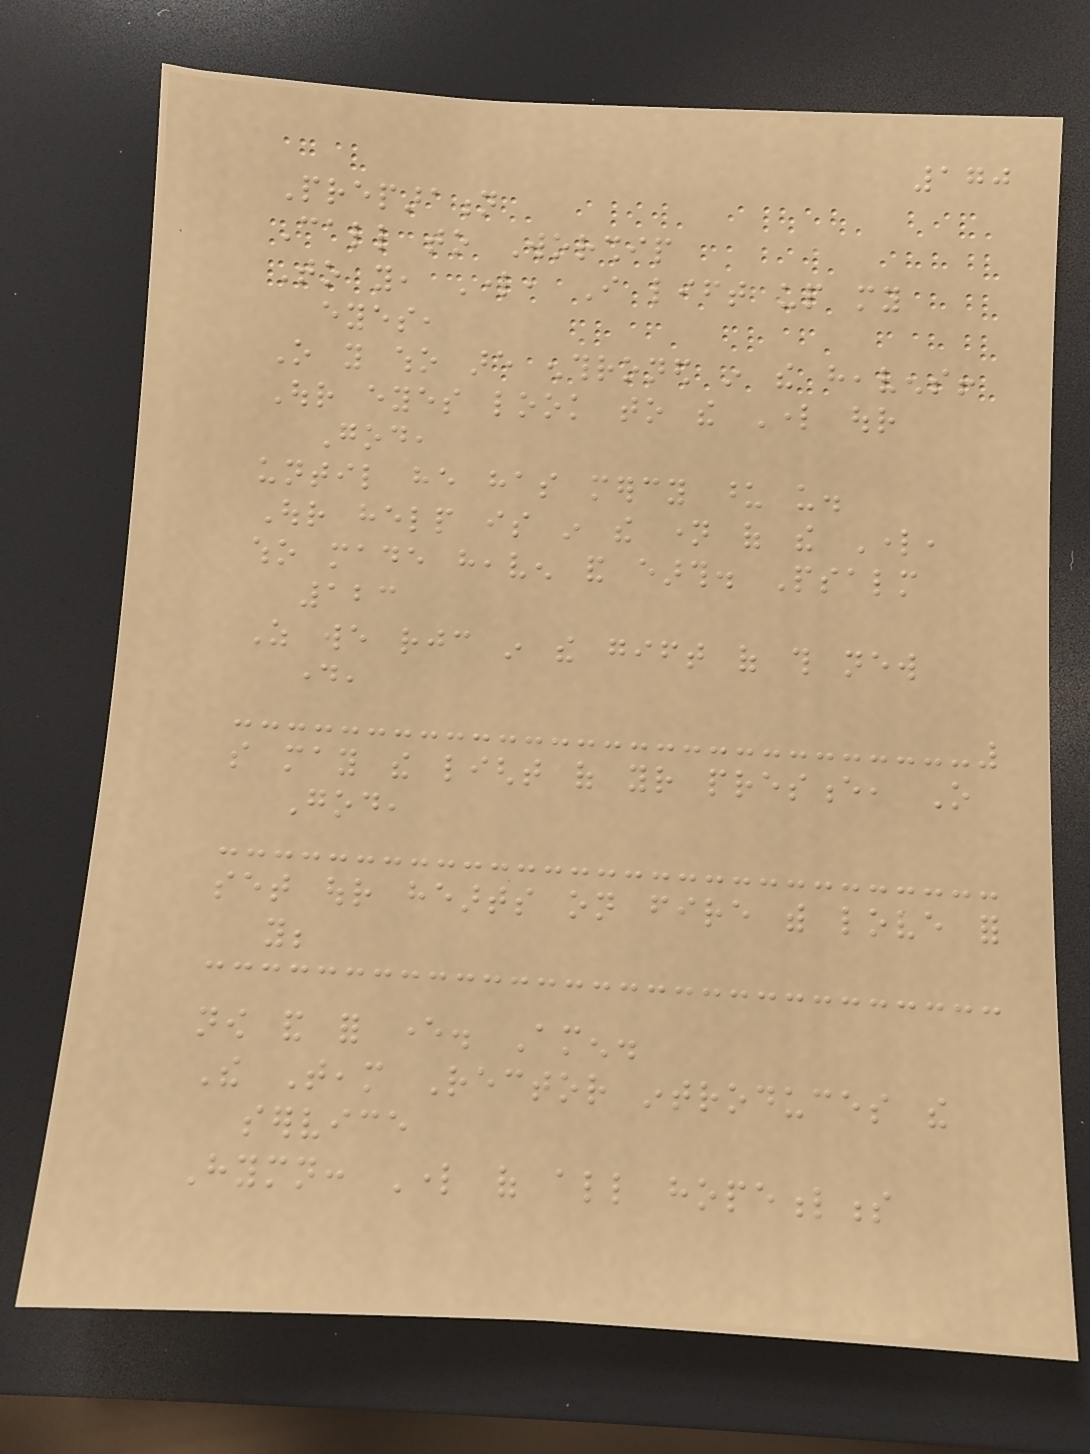170
Preparation
Call to Worship
To you, Lord, I lift up my
eyes,
O you who are enthroned in the heavens!
Our eyes look to the Lord our
God,
until he has mercy upon us.
Our help is in the name of the Lord,
who made heaven and earth. Psalm
123
As we rejoice in the gift of this new
day,
so may the light of your presence, O
God,
set our hearts on fire with love for
you;
now and for ever. Amen.
The Team Rector introduces the
service
Hymn: Lord of all hopefulness
